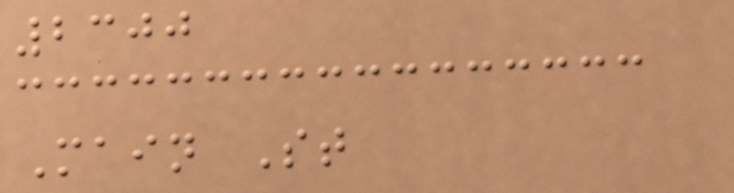2300
Main St
